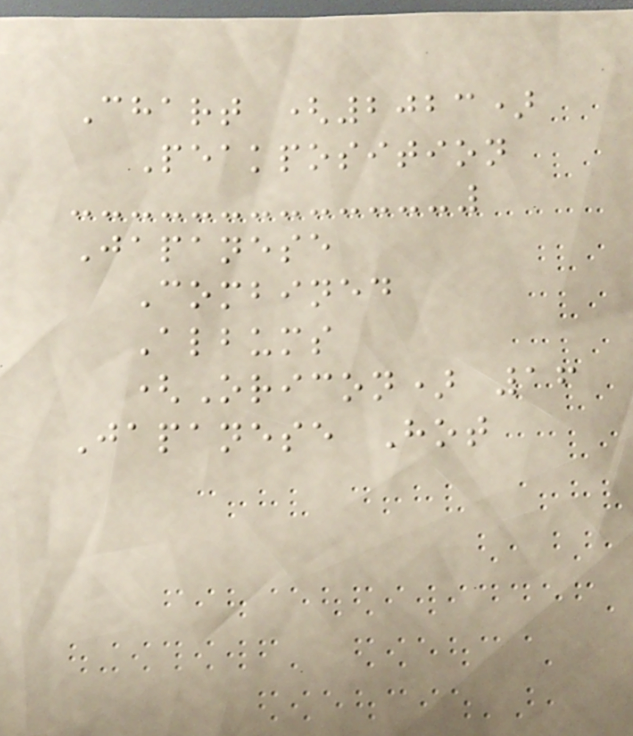Chart (2023)
Peakposition
Japanese
Combined
Albums
(Oricon) 16
Japanese Hot
